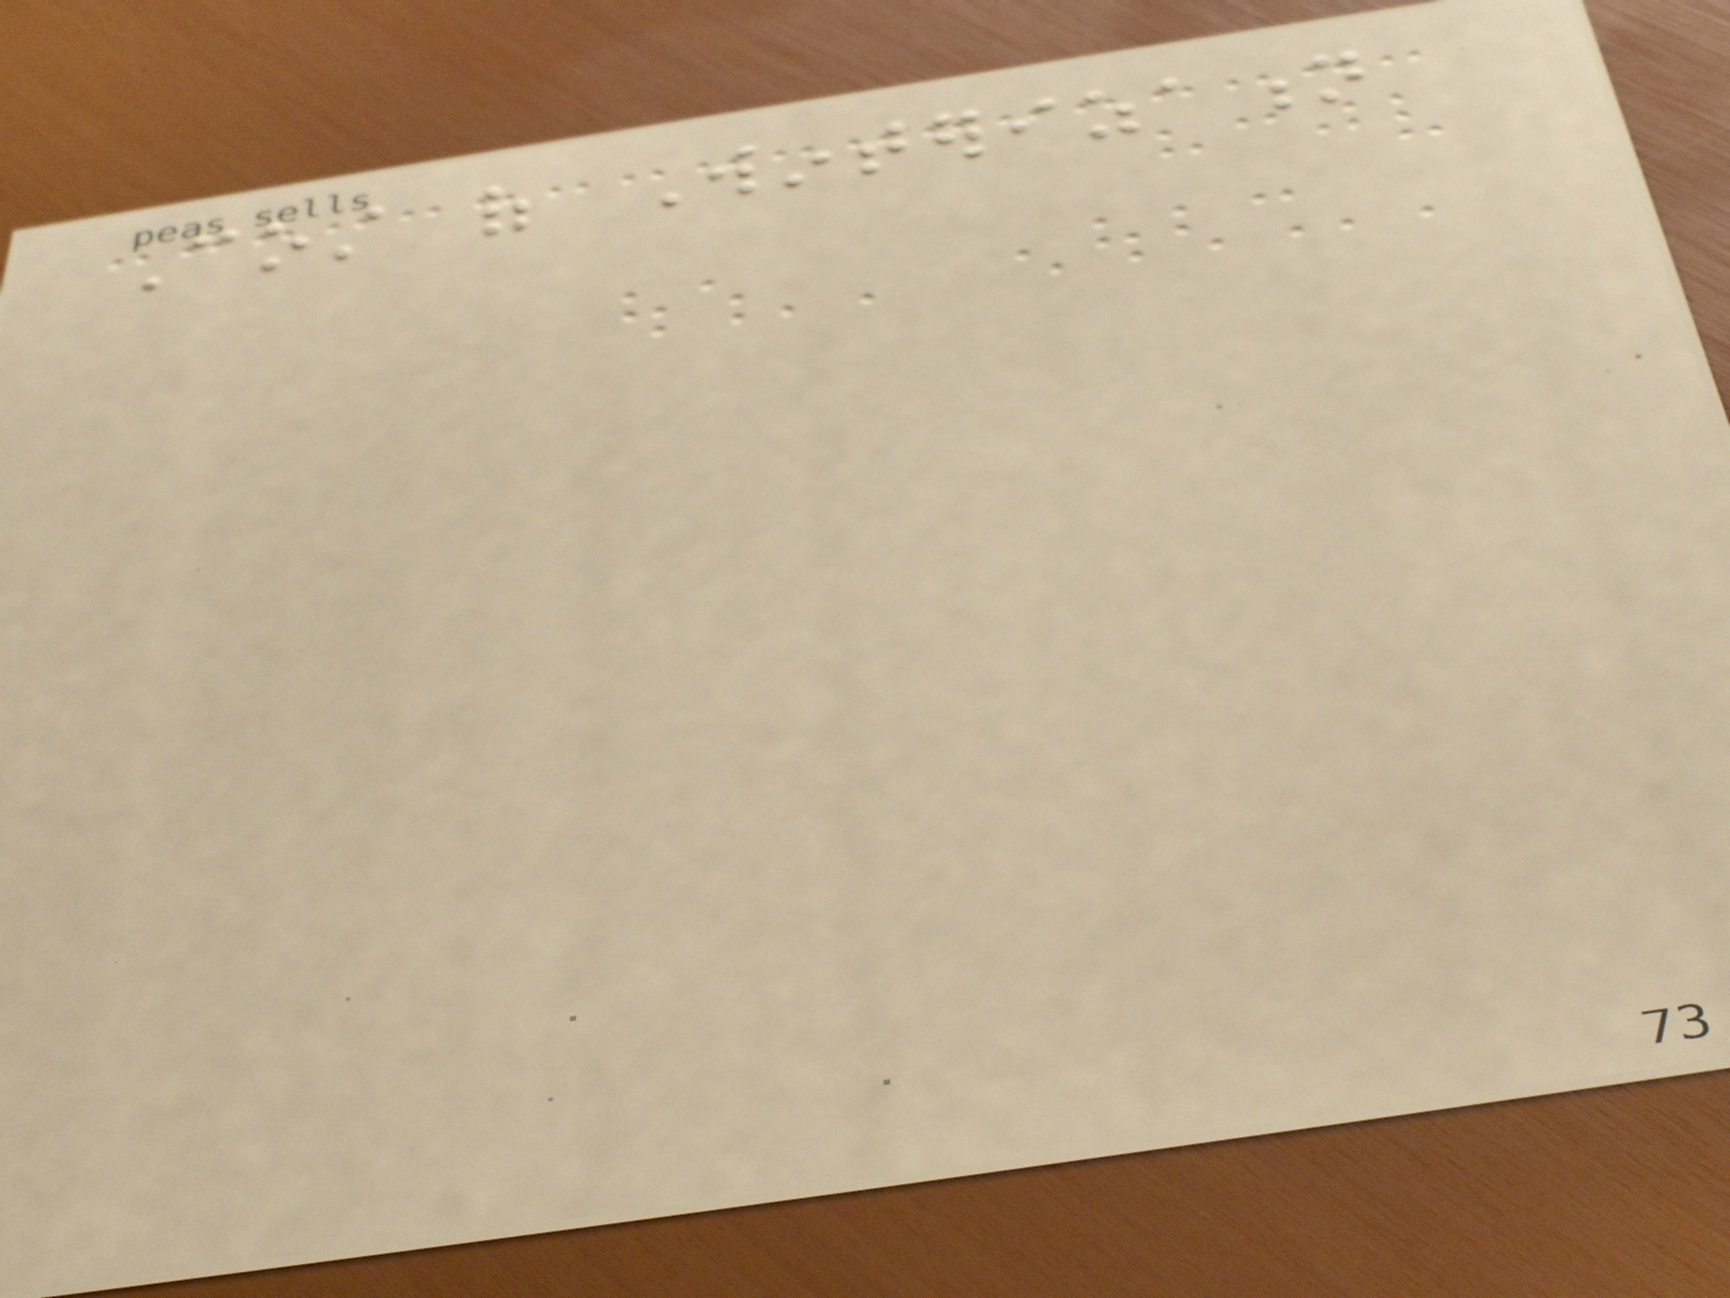Cost of Winterization
